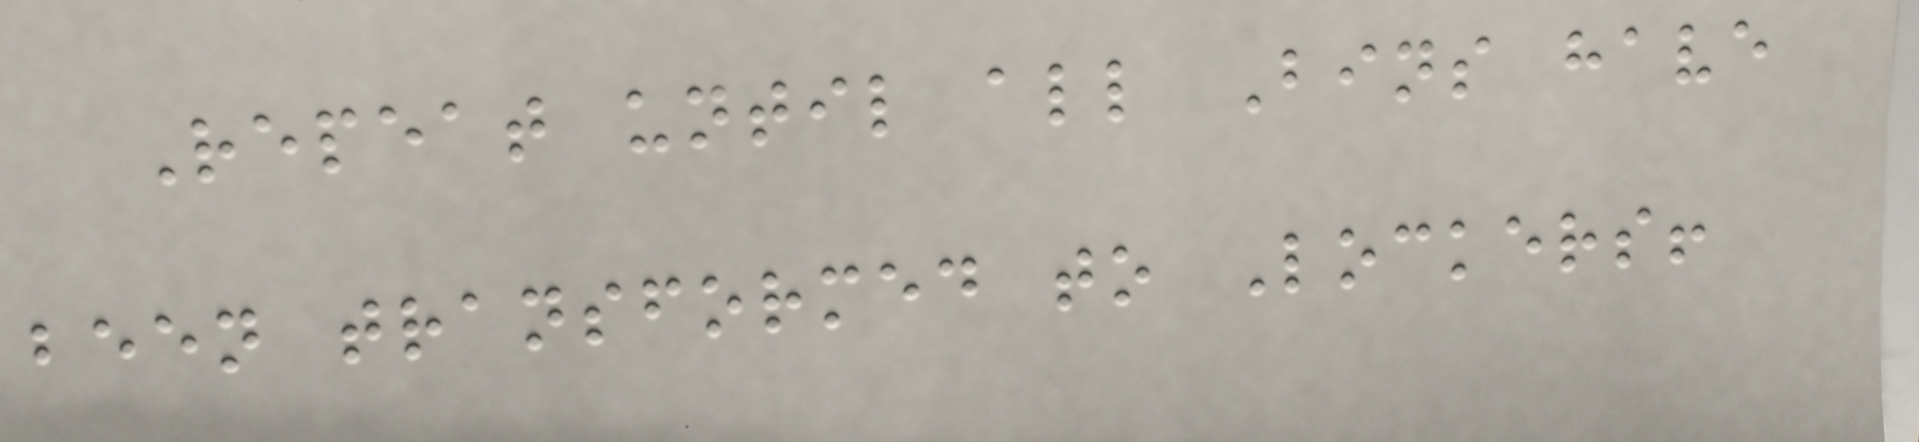Repeat until all Bins have
been transformed to Lockers!
